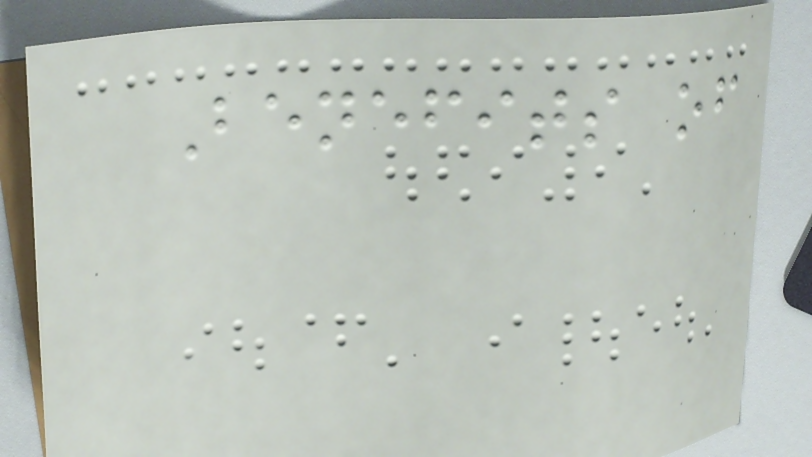Benefits of
